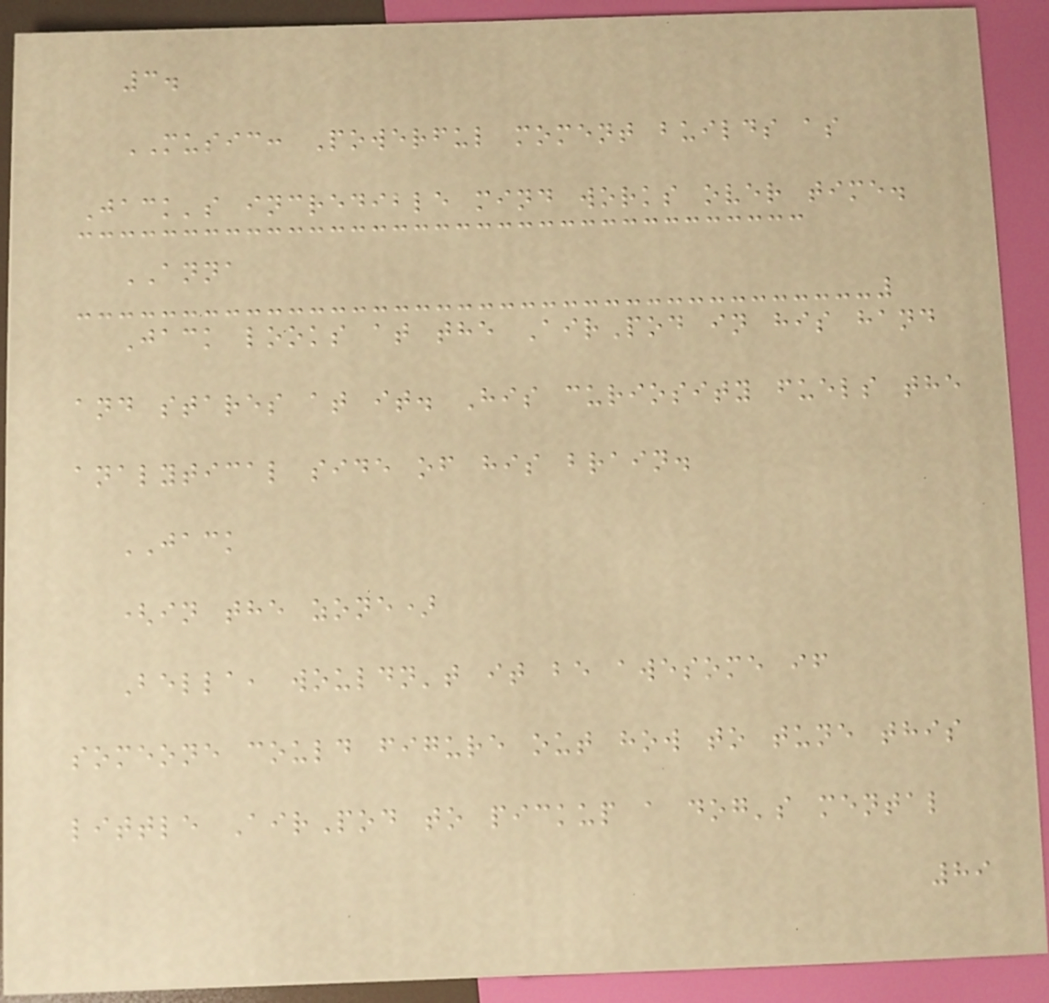3.
MUSIC: Powerful moment builds as
Jack's incredible mind works over time.
ANNA
Jack looks at the AirPod in his hand
and stares at it. His curiosity fuels the
analytical side of his brain.
JACK
(in the zone)
Bella, wouldn't it be awesome if
someone could figure out how to tune this
little AirPod to pickup a dog's mental
89
